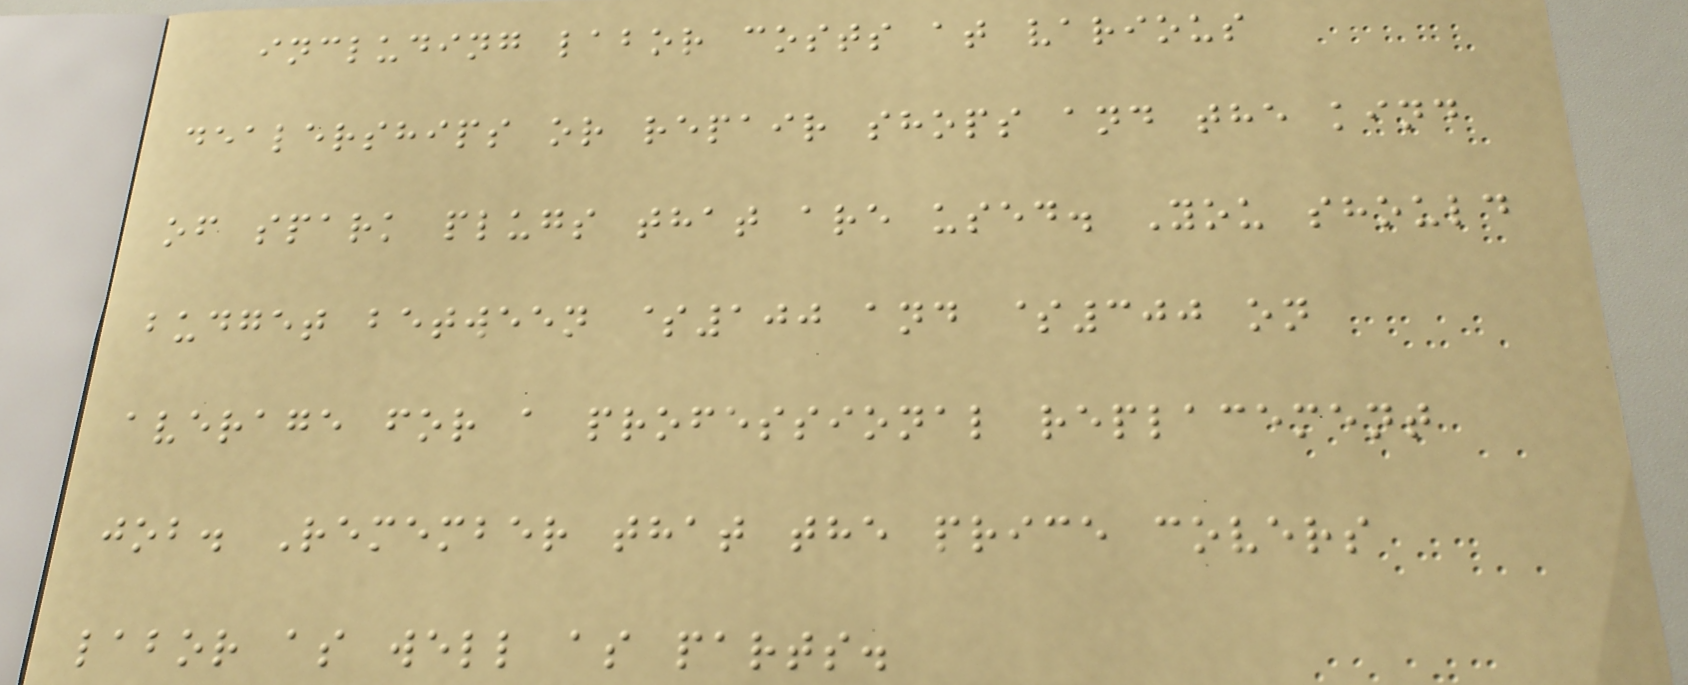including labor costs at various
dealerships or repair shops and the kind
of spark plugs that are used. You should
budget between $100 and $300 on
average for a professional replacement
job. Remember that the price covers
labor as well as parts.
